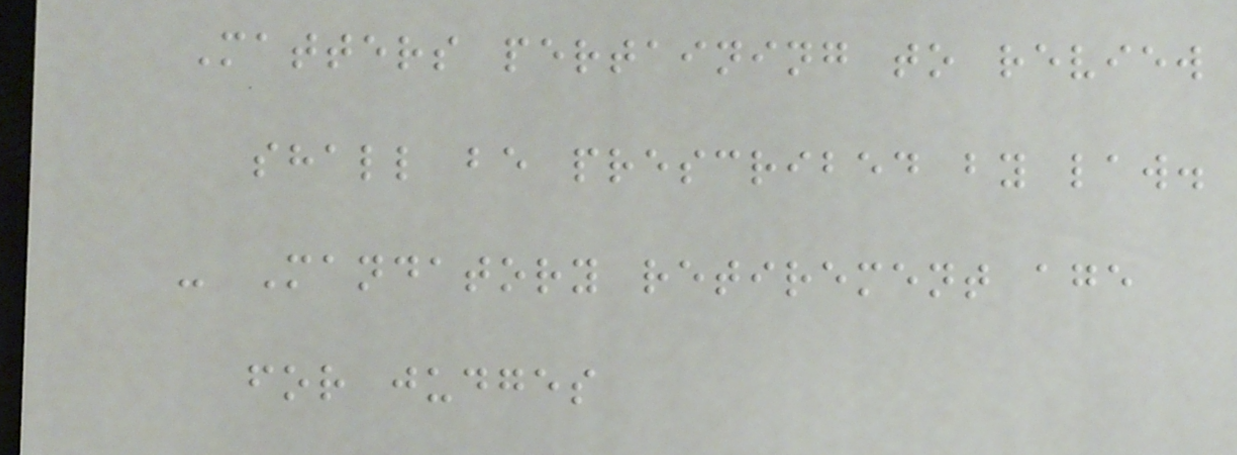Matters pertaining to review
shall be prescribed by law.
- Mandatory retirement age
for judges
